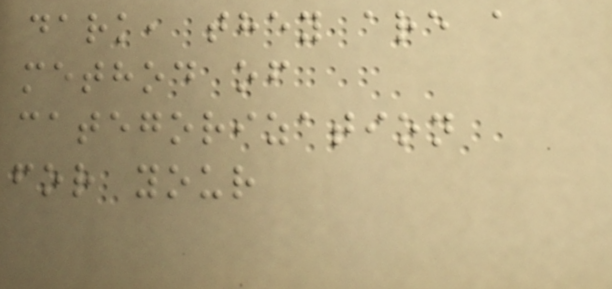dark, they are a
method of
categorization
for your
